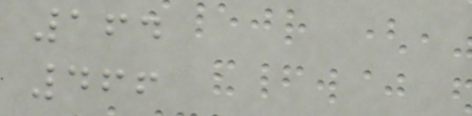164
466
